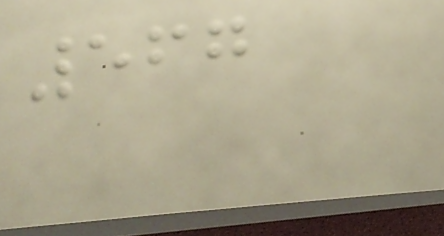567
